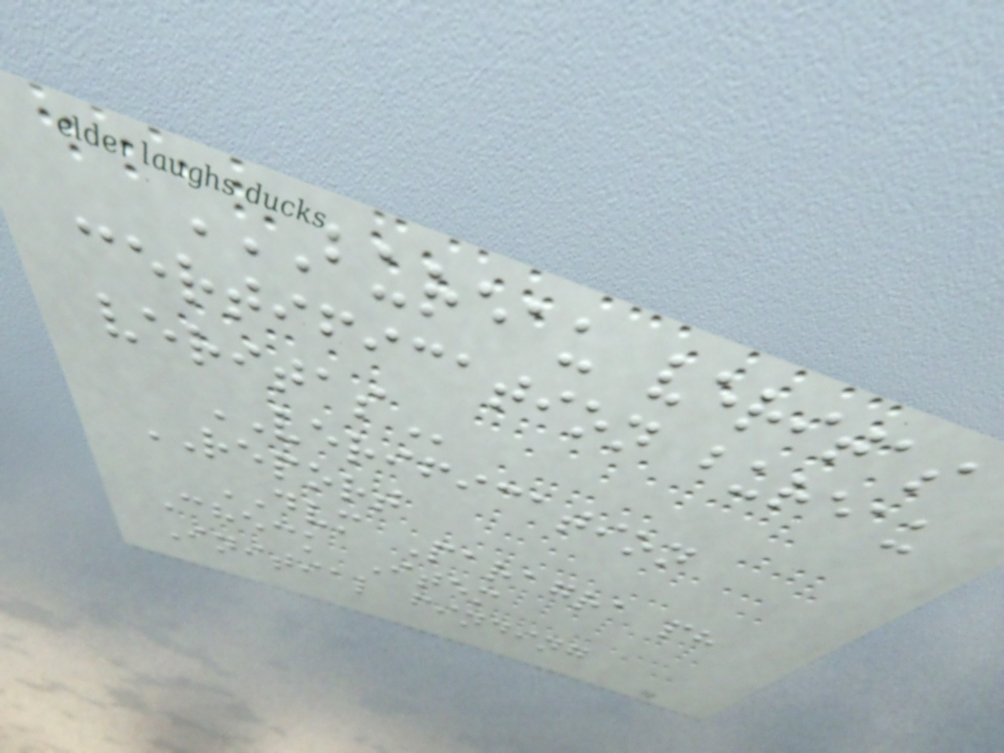BUREAU VERITAS
CERTIFICATION BUREAU
VERITAS
VERIFICATION
REPORT
DVM Paragra ph
Check Item
Initial finding
